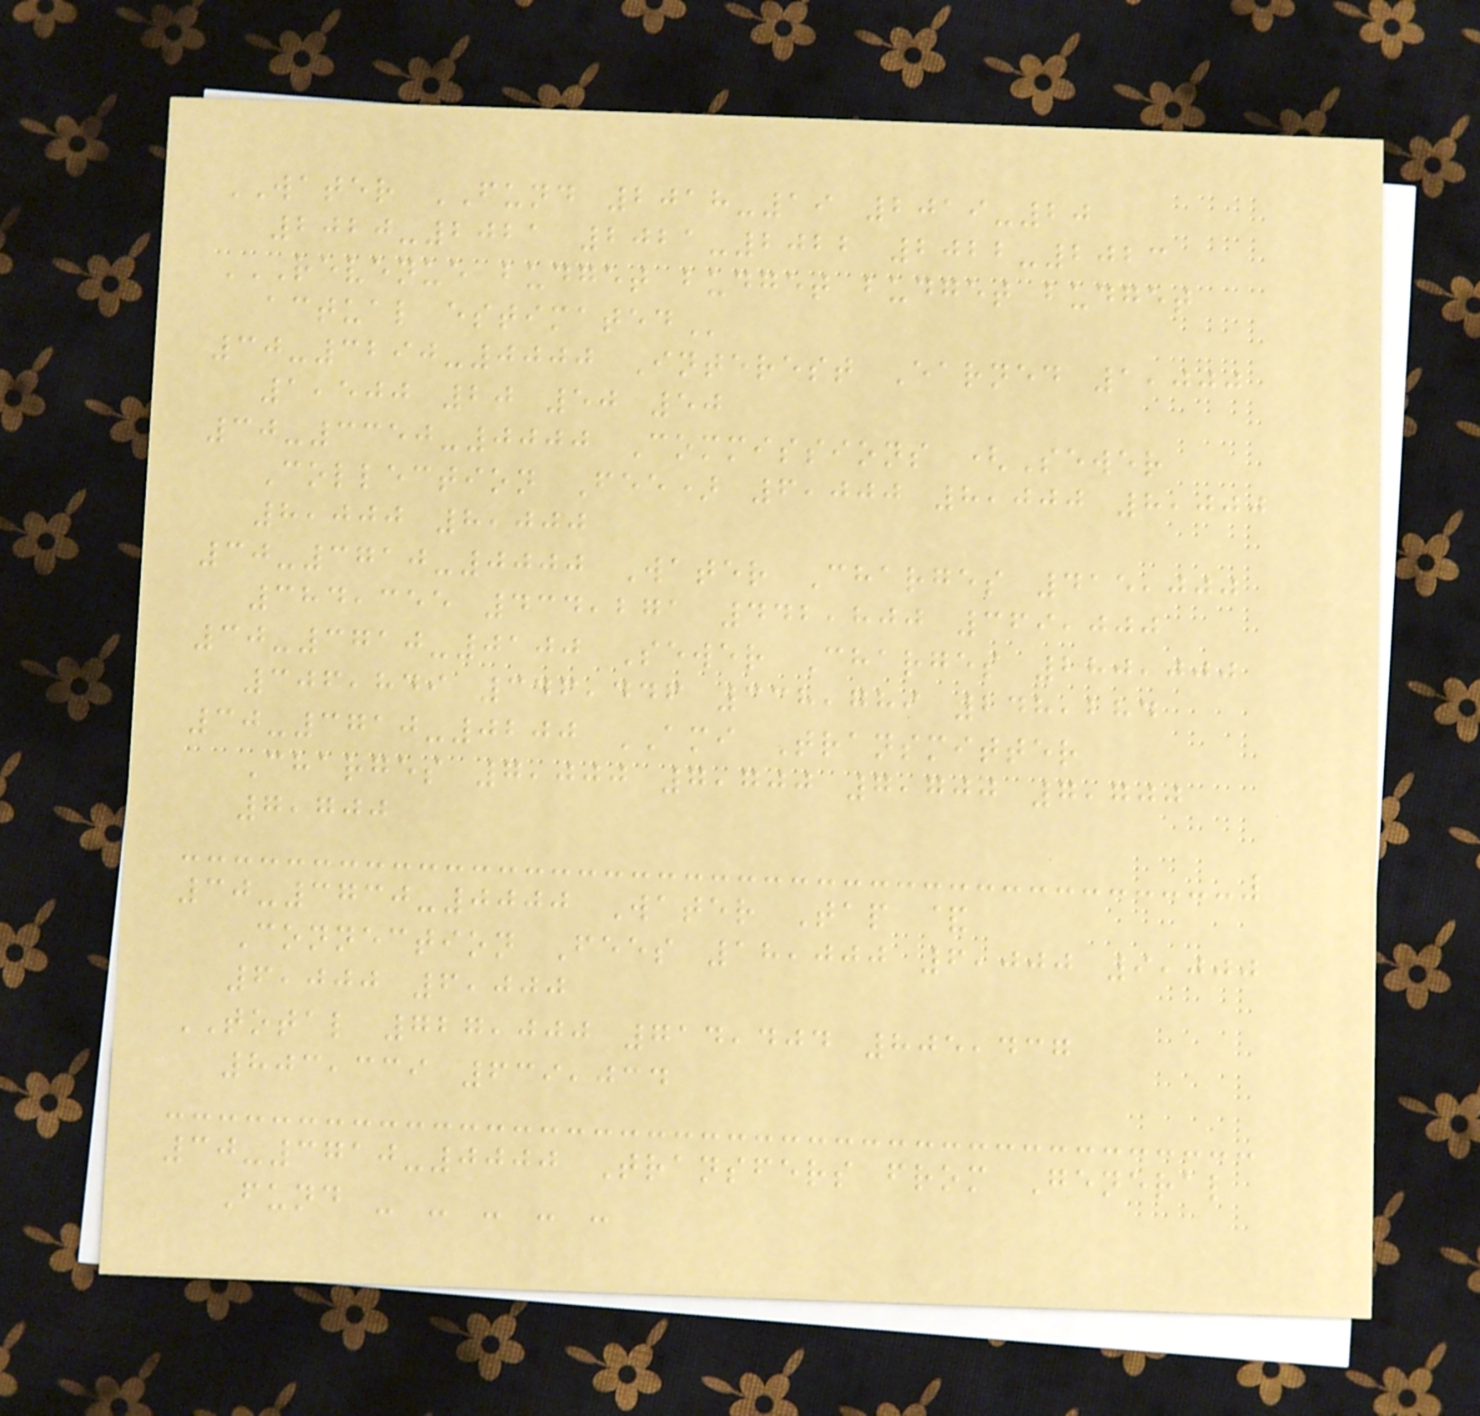WATER FUND 2018-19 2019-20
2020-2021 2021-2022 2022-2023
REVENUE BUDGET BUDGET BUDGET BUDGET
ACTUAL ESTIMATED
30-3290-0000 Interest Earned 1,000
1,500 20 50 50
30-3350-0000 Commissions (Sewer
Collection Fee) 6,000 8,000 8,000
8,000 8,000
30-3710-0000 Water Charges 415,000
384,355 434,271 442,800 369,000
30-3710-0100 Sewer Charges 280,000
306,849 346,446 338,789 248,284
30-3710-0200 AMI Transmitter
Charges 7,000 7,700 7,700 7,700
7,700
30-3730-0000 Water Tap &
Connection Fees 18,000 6,000 9,000
6,000 6,000
TOTAL 727,000 714,404 805,437
803,339 639,034
30-3710-0000 Transfers from General
Fund - - - - -
